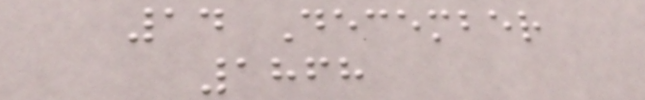14 December
1868
